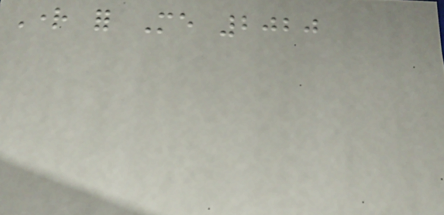Right for Me 2020
